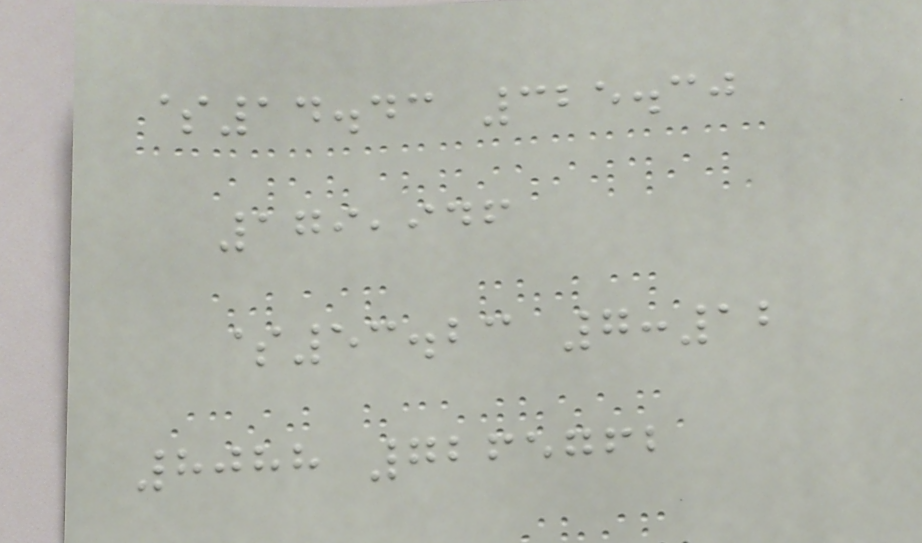$14.43 325.30
179,946
$53.23 7:12
8088 7265762
